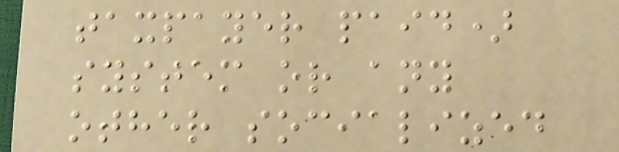taxpayer paid)
system or any
other socialized
